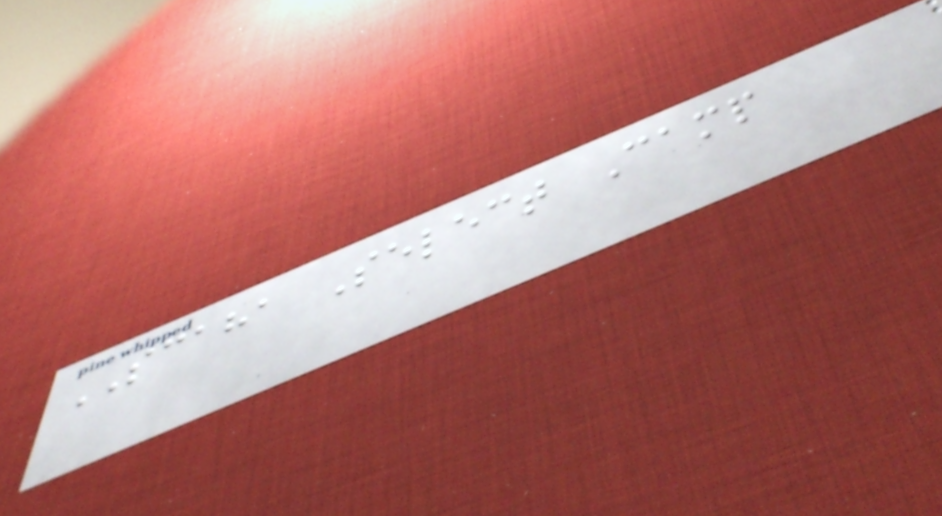SCAHA Select Camp
